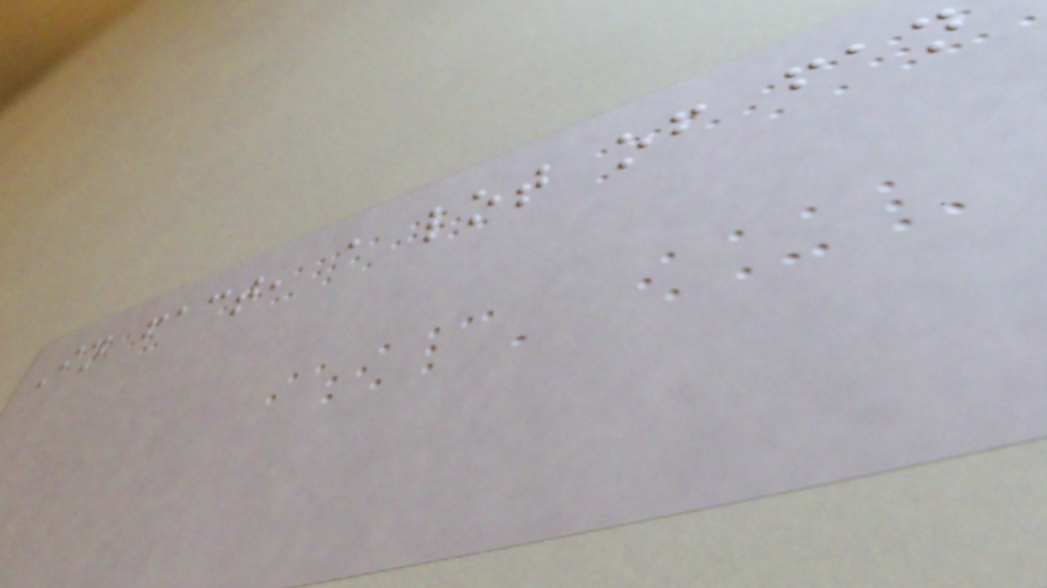In fact, a lot of fan
